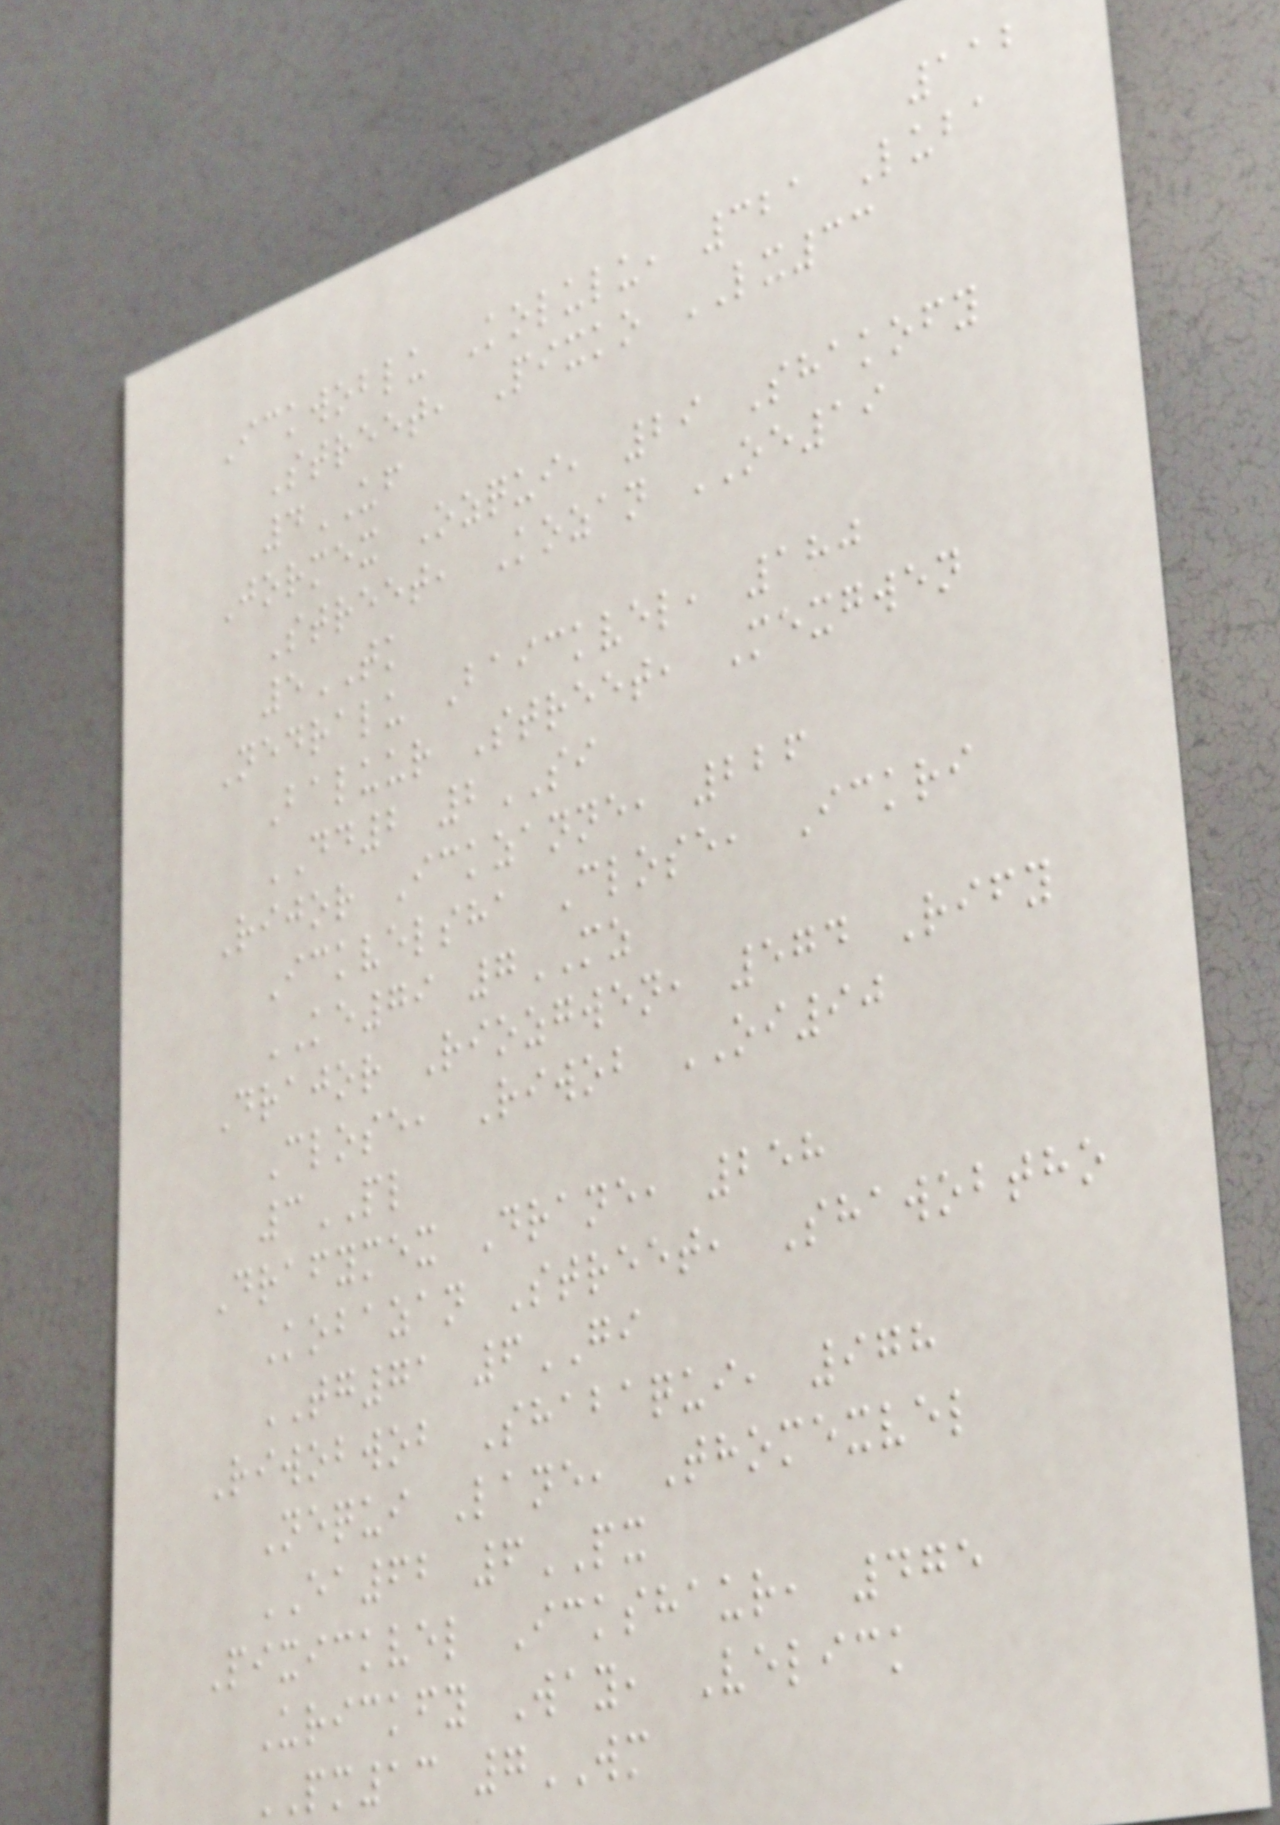112
Ickwoblu Kolulu, 321 Luba
Street, Pixko LX33
4UF
Jormex Ozqui, 29 Shakofy
Street, Kozan OE19
5TK
Nedralu Baickvel, 180
Baluur Street, Mexgwen
DD2 2SI
Rijor Ickzanne, 226
Ickvelsha Close, Ickri
KE79 7MZ
Drajor Riozgwen, 574 Rify
Close, Riwob OI90
3PL
Drafymex Drane, 258
Kobazan Street, Shawobtho
TG71 6GI
Riwobwob Shabaqui, 978
Nequi Lane, Thomexvel
EA62 6PX
Pixickvel Ickshaur, 475
Urickfy Way, Velick
PM13 7WM
